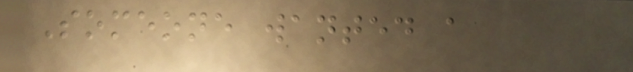Someone wanted a
